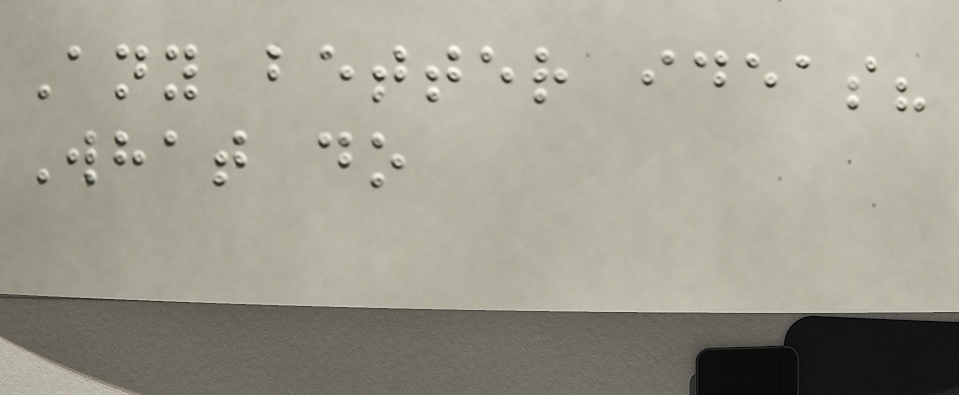Any better ideas?
What do
